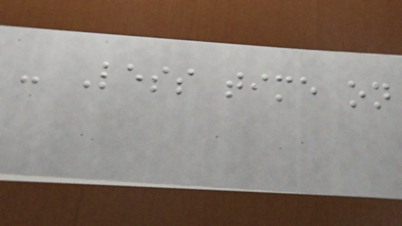- Less time on
